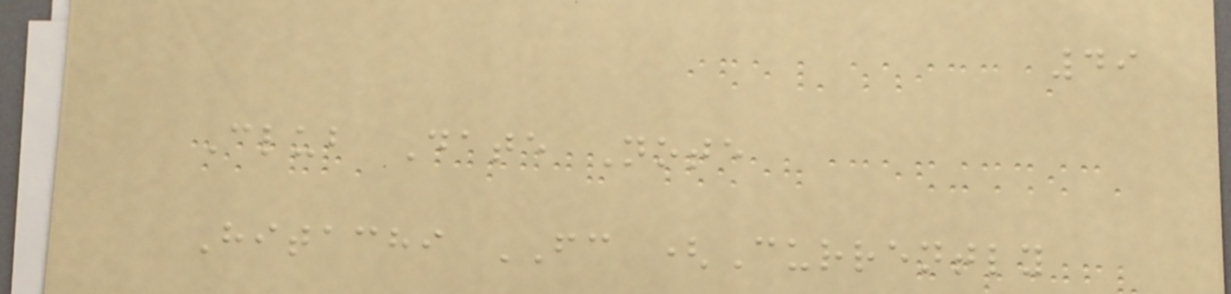49
Club Date Note
Hitachi FC (Currently
